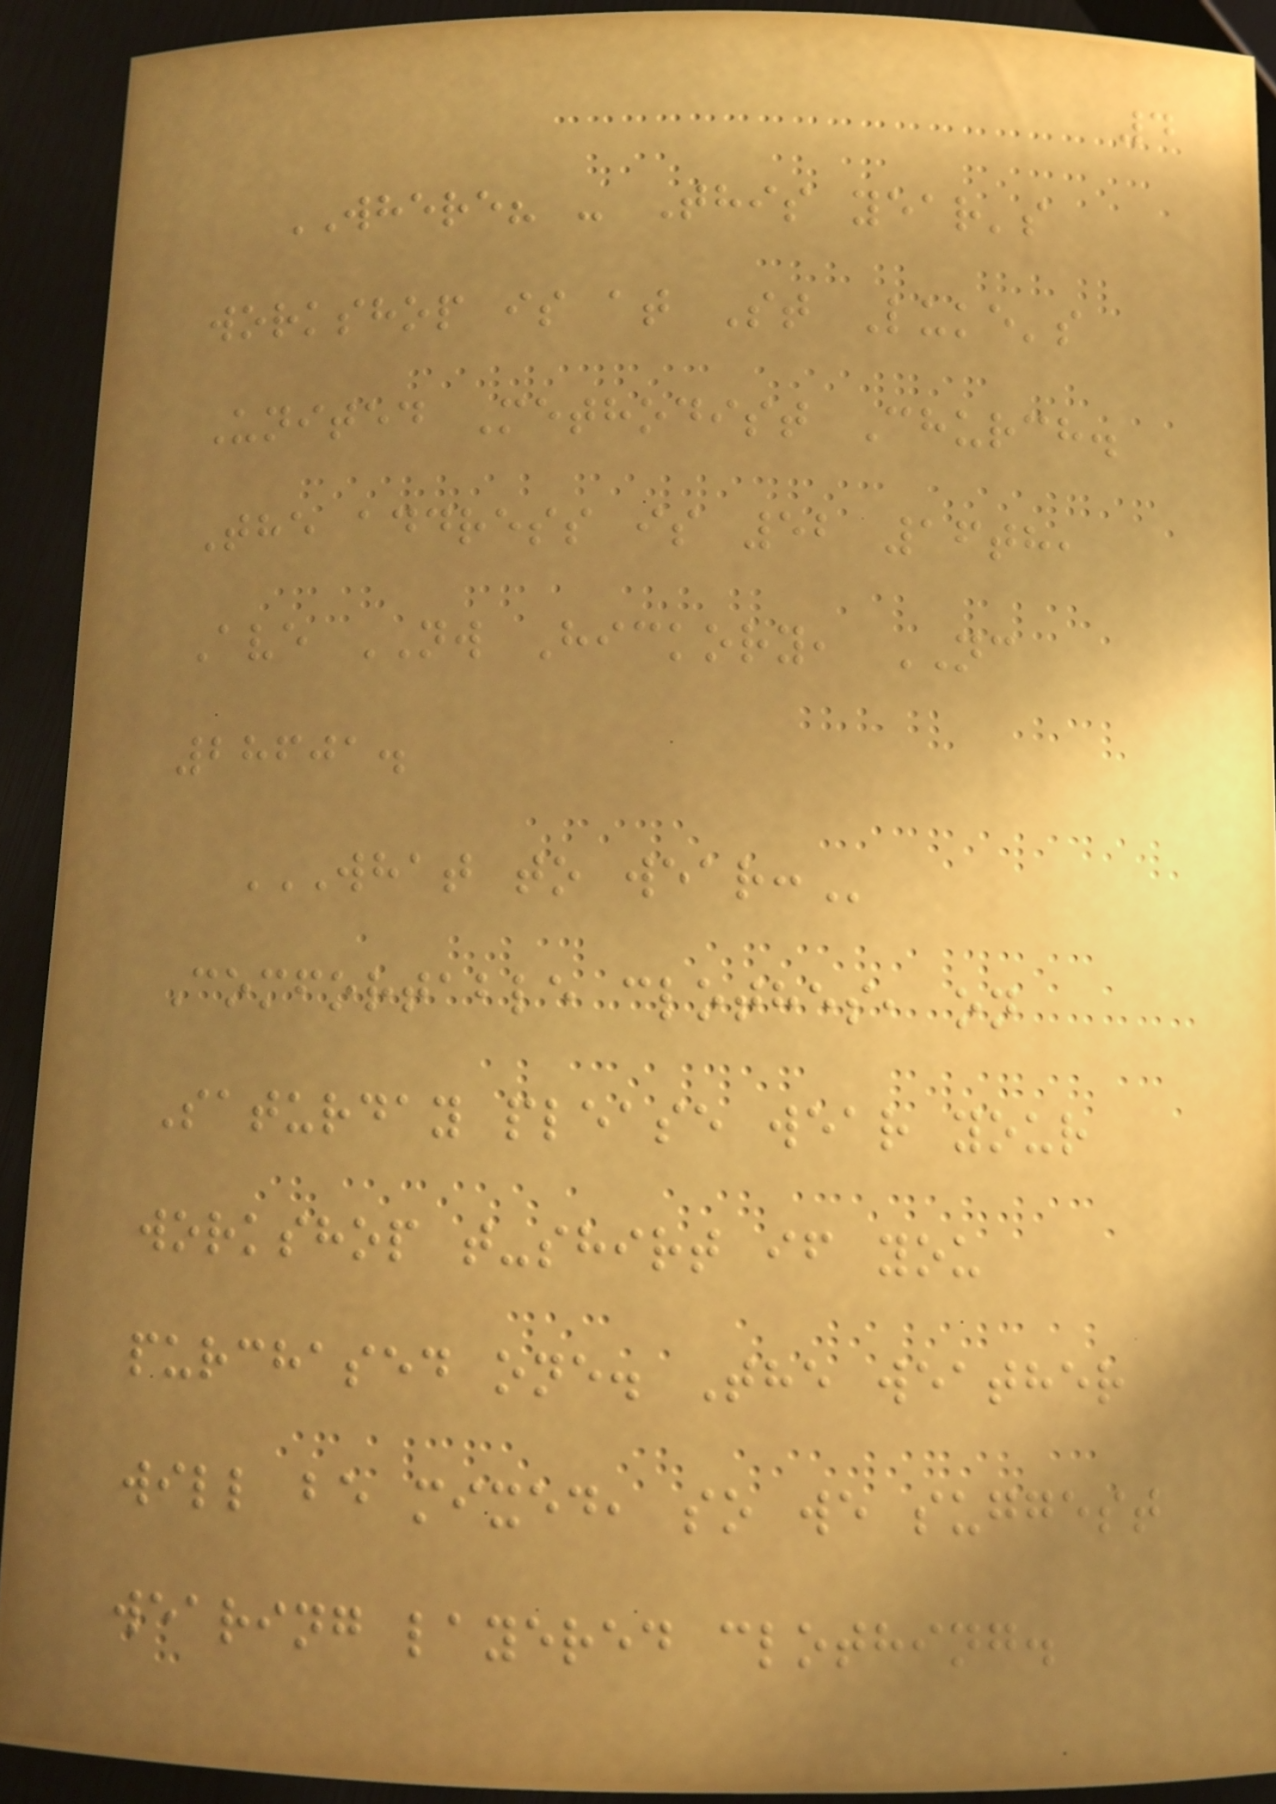4
WHERE? - This year's
workshop is at St Luke's
United Methodist Church.
The address is 52 16th,
Ave NW Hickory, NC
28601.
WHAT TO WEAR:
Comfortable clothes, on
Saturday please wear your
workshop t-shirt if you
purchased one. The weather
will be mixed, so we suggest
wearing layered clothing.
